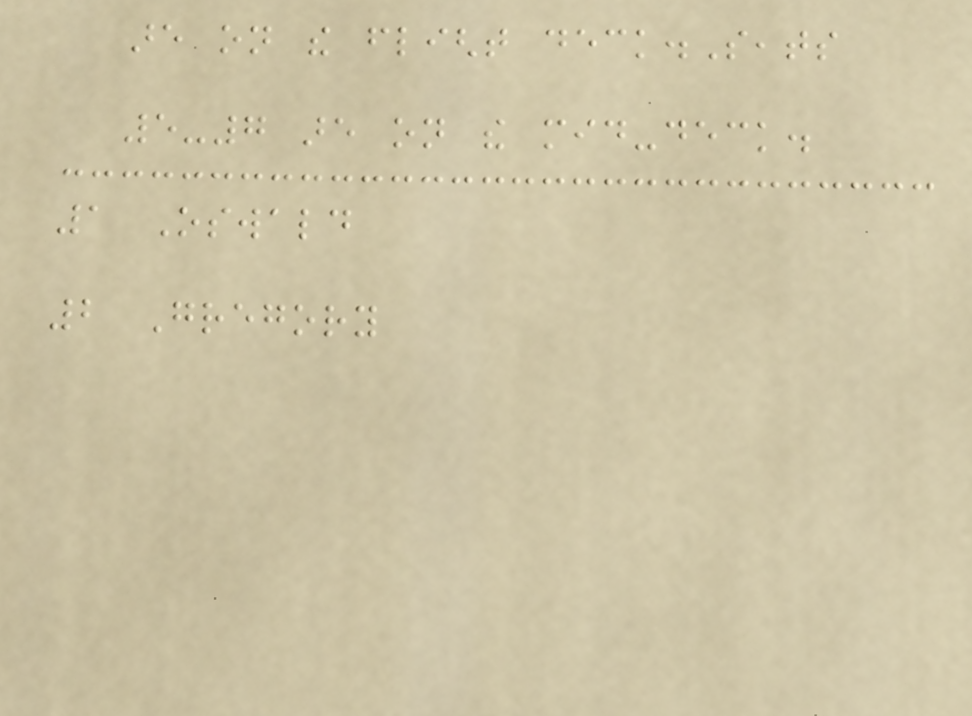are on the flight deck.Seats
5-7 are on the mid-deck.
1 Oswald
2 Gregory
